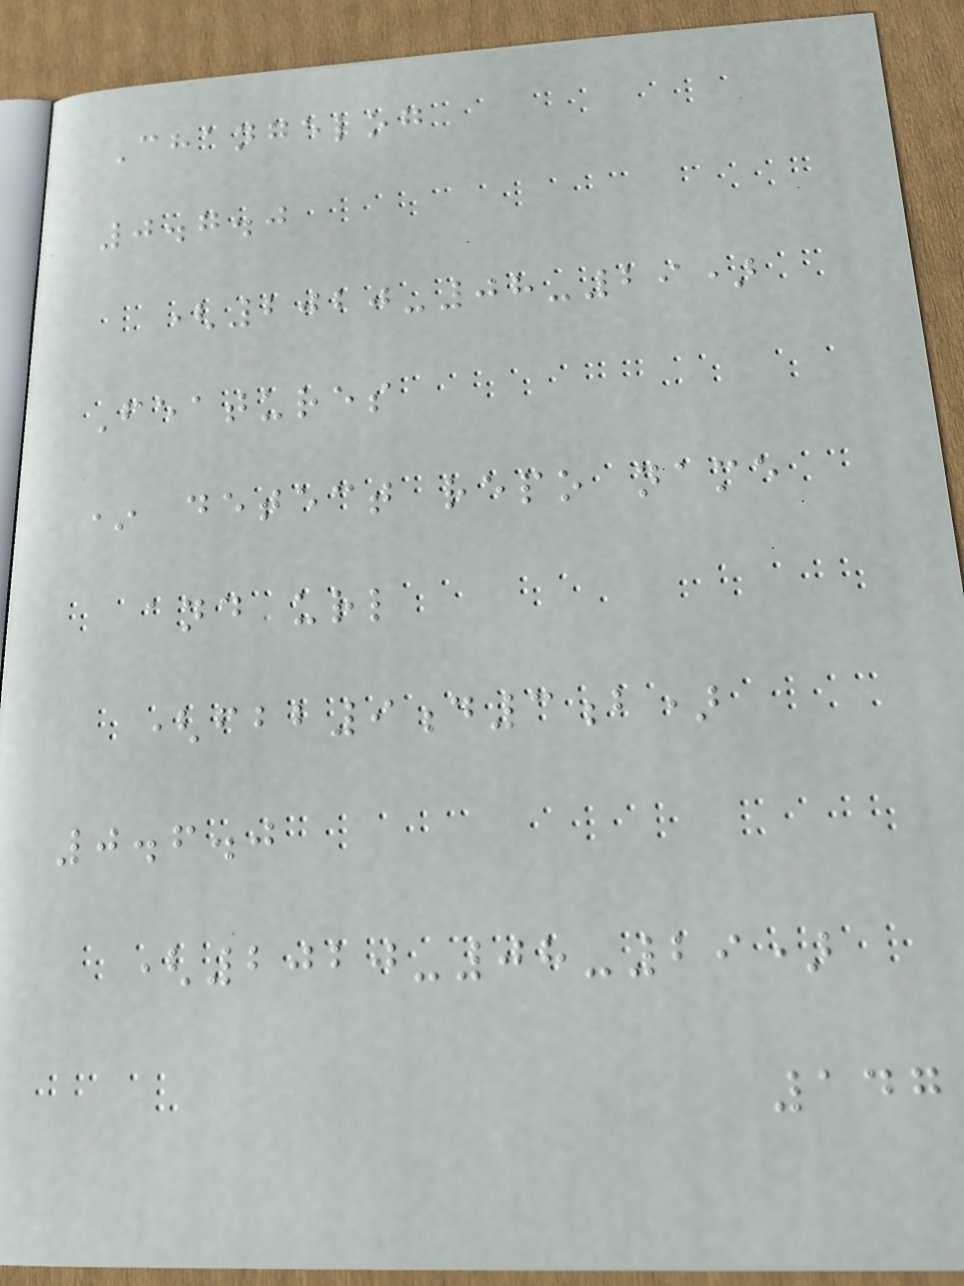Changelog
0.7.0
(2020-08-29)
Features
* detect repo name
and url
(fbb9d3b)
0.6.0
(2020-08-29)
147
